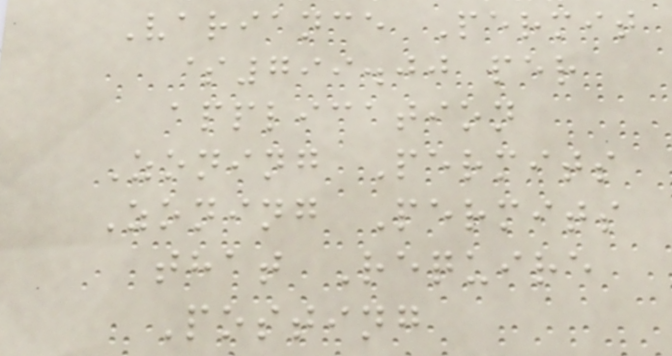Variance Permit
$799.00 per
application
Zoning Permits
Zoning Permits
that Require
Posting
